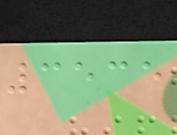3535
